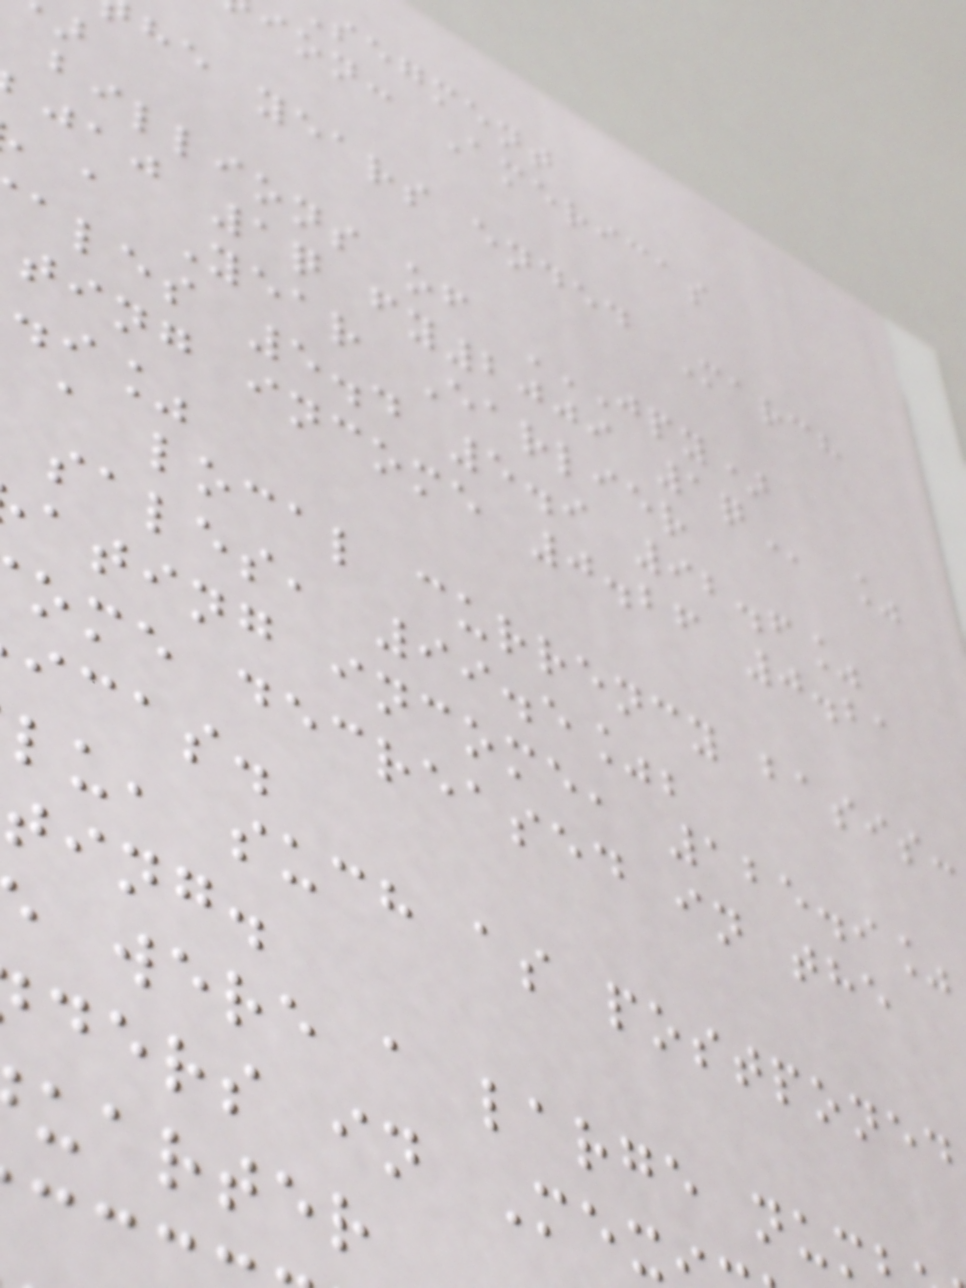segment
ion: Americas
he years ended March
jaj 1q fy2009
a Year Earlier
ales 5.4 5.9 92.6%
ting income 0.26 0.21
.i%
a local currency basis:
sales, 99.5%;
ating income, 125.9%
ome decreased in the
icas.
lu, such as postponed
ting.
were a large num
ders in Mex
uarter
